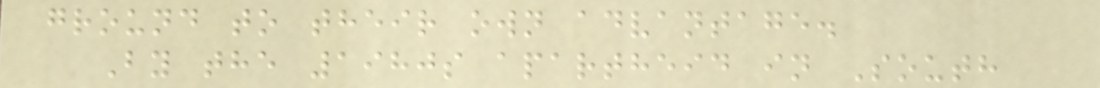ground to their own advantage.
By the 1980s apartheid in South
